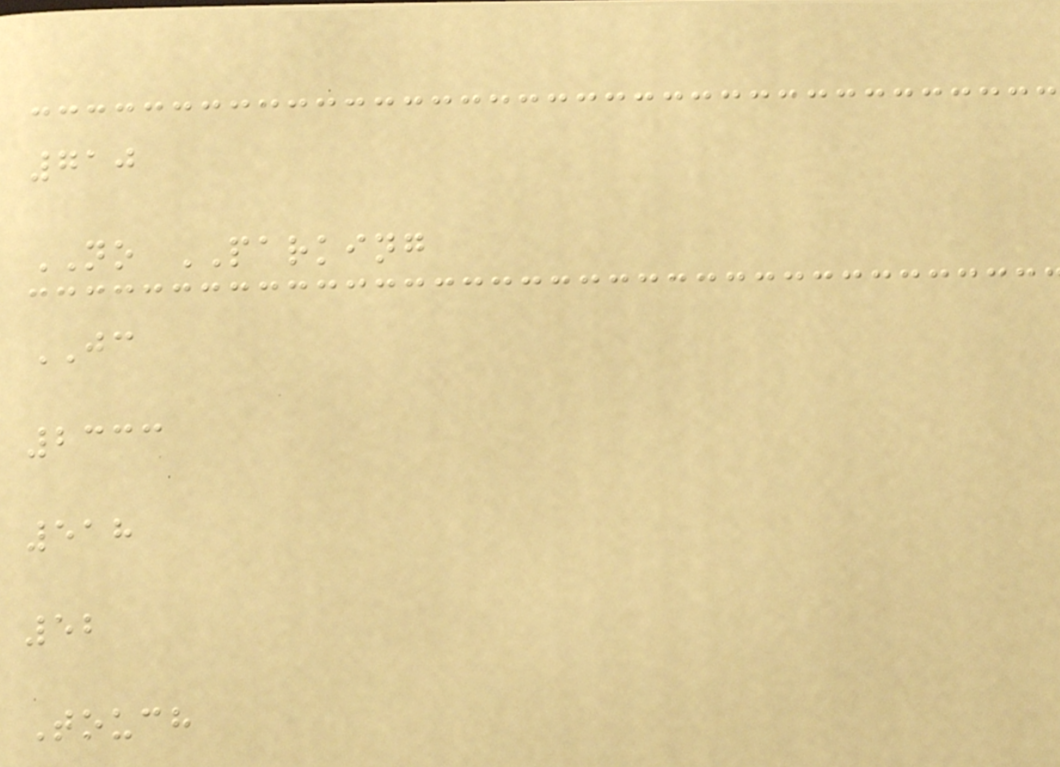710
NO PARKING
JC
2333
518
52
Touch
